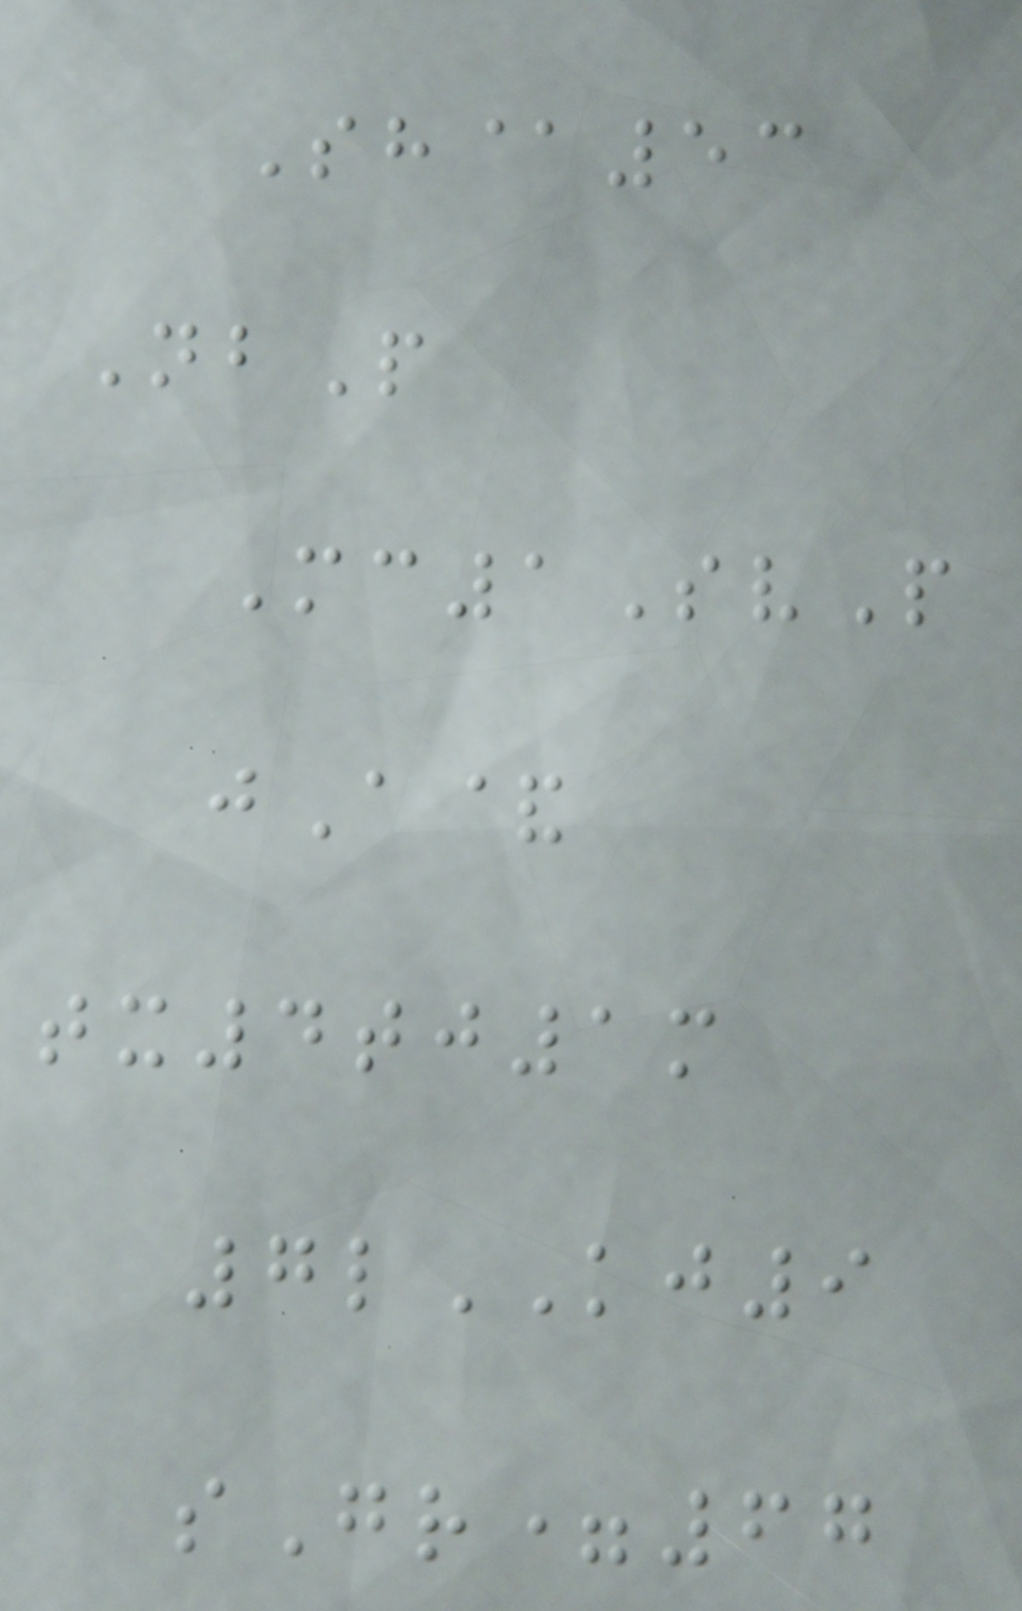Sh@53
NbP
Mc1SvP
jA&
tx4tj1m
7lKJ9
sGr=67
